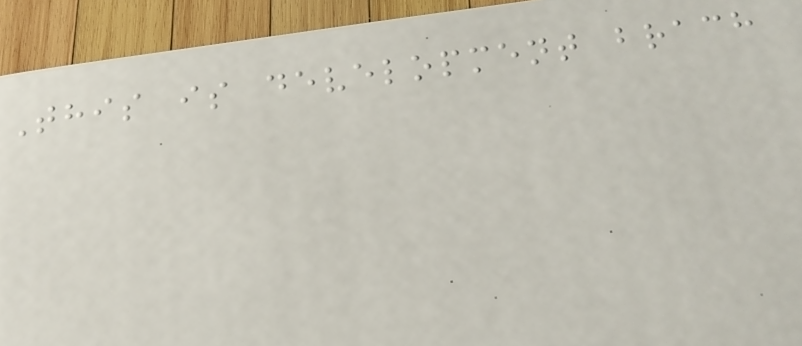This is development brach
